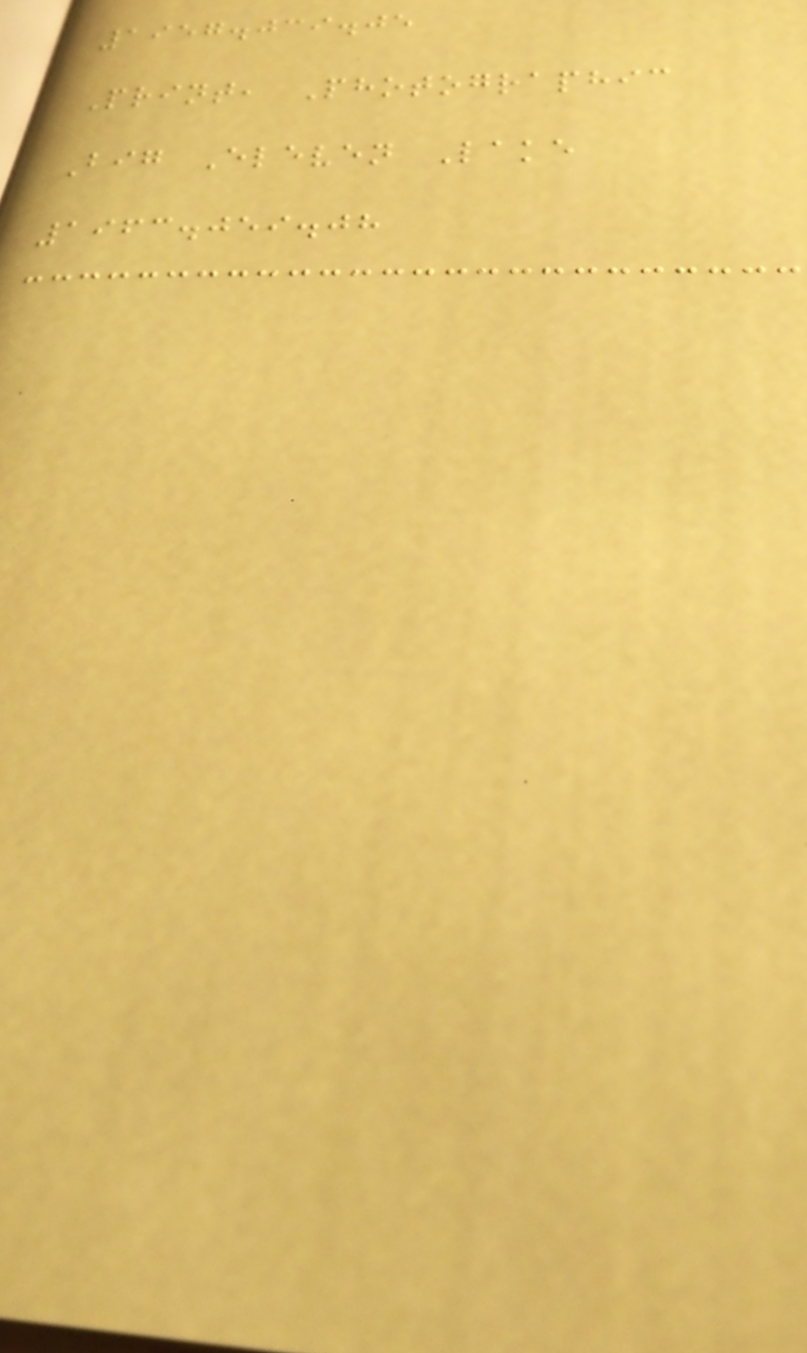1957.039.05
Print, Photographic
Big Eleven Lake
1963.059.08
